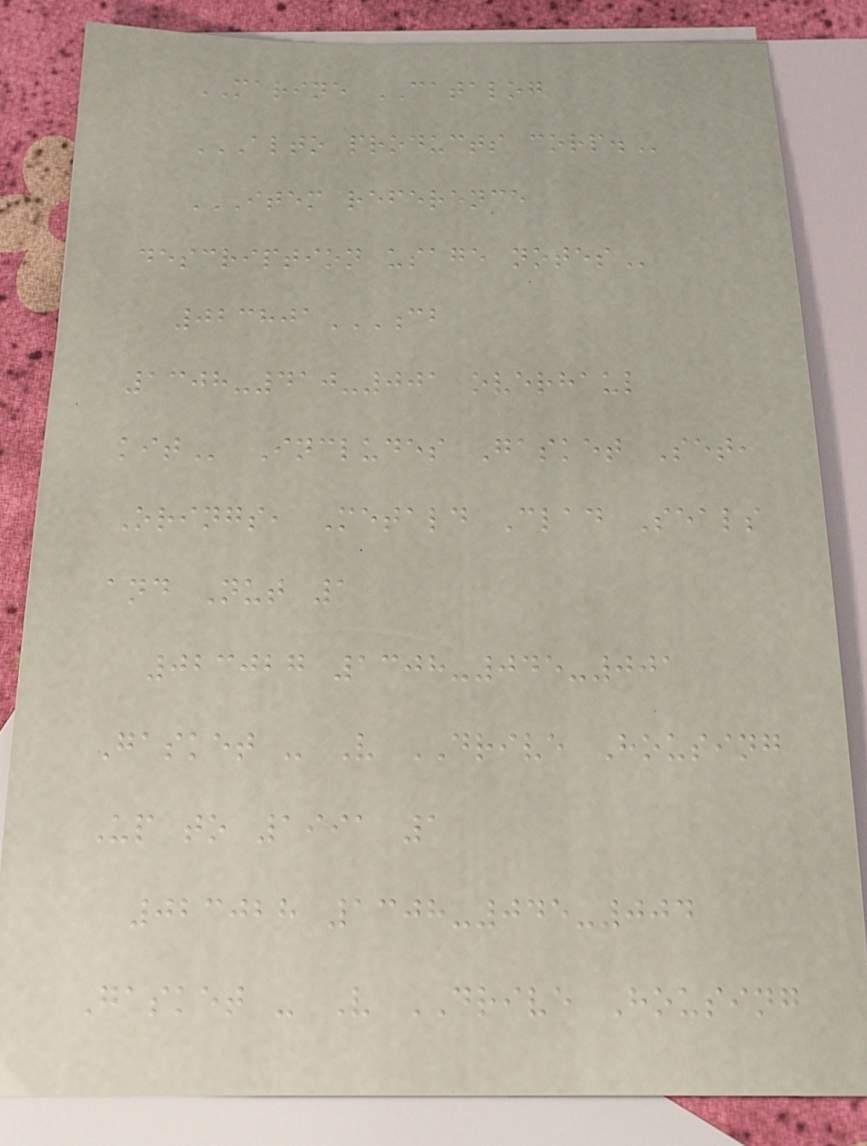MARINE CATALOG
ALTO PRODUCTS CORP.
ITEM REFERENCE
DESCRIPTION USAGE NOTES
023801CB
1308-410-001 OVERHAUL
KIT Includes Gasket Set,
Orings, Metald Clad Seals
and Nut 1
023027 1308-045-001
Gasket - V DRIVE Housing
Up to 1991 1
023028 1308-045-004
Gasket - V DRIVE Housing
